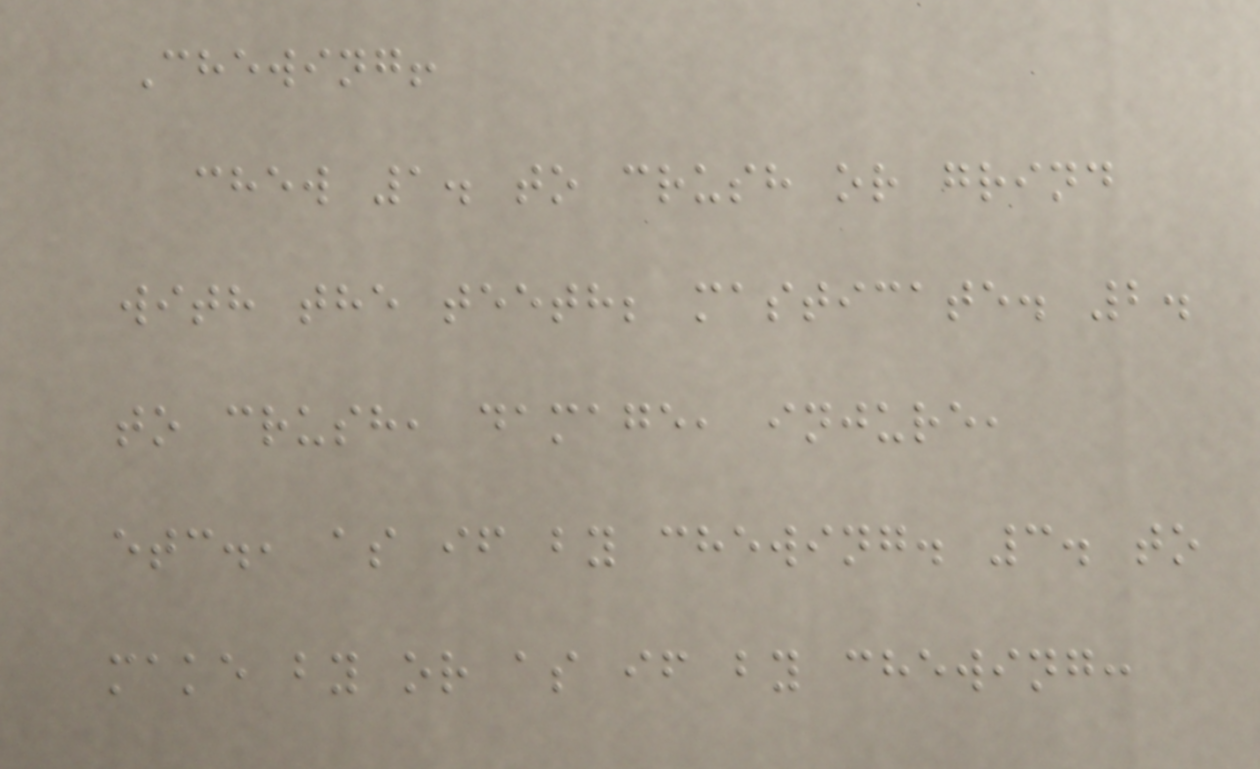Chewing!
chew 1. to crush or grind
with the teeth; masticate. 2.
to crush, damage, injure,
etc., as if by chewing. 3. to
make by or as if by chewing:
